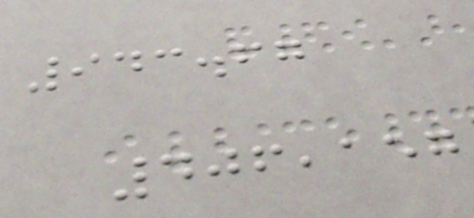943.67
406,157
